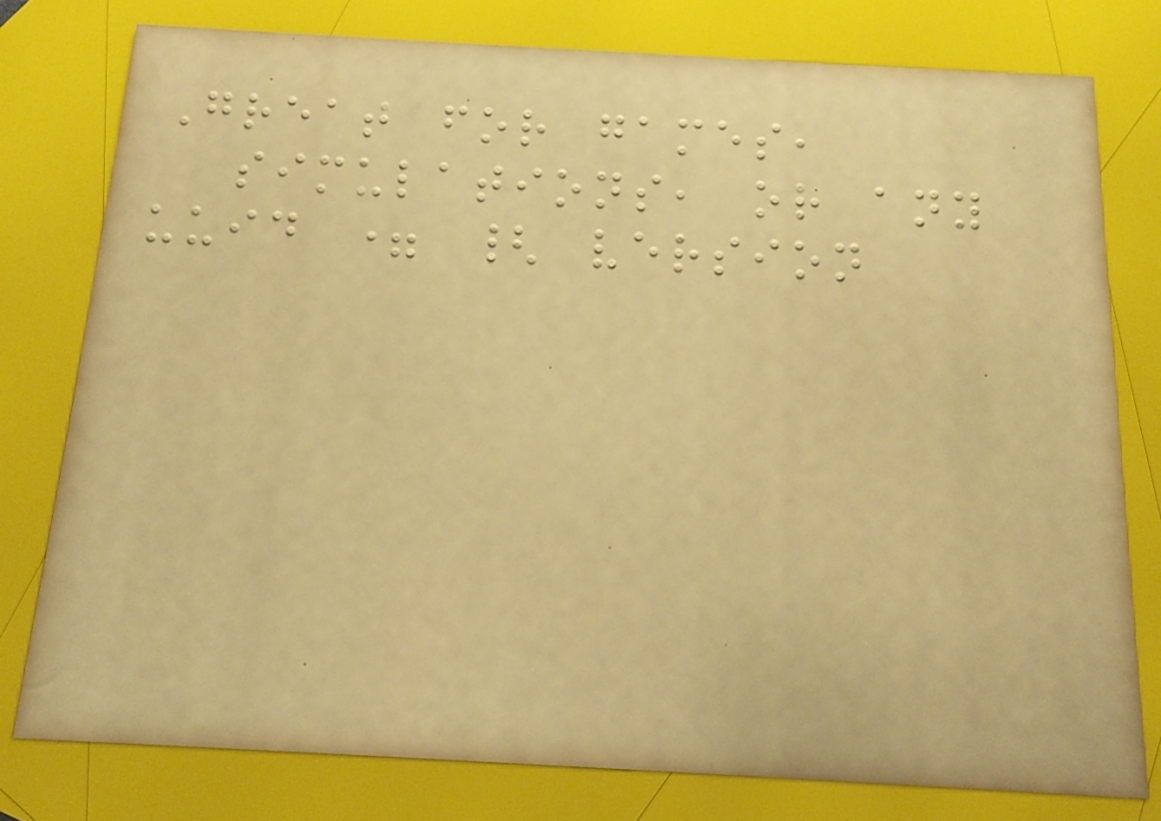Great for games,
simulations, or any
uuid = { version
